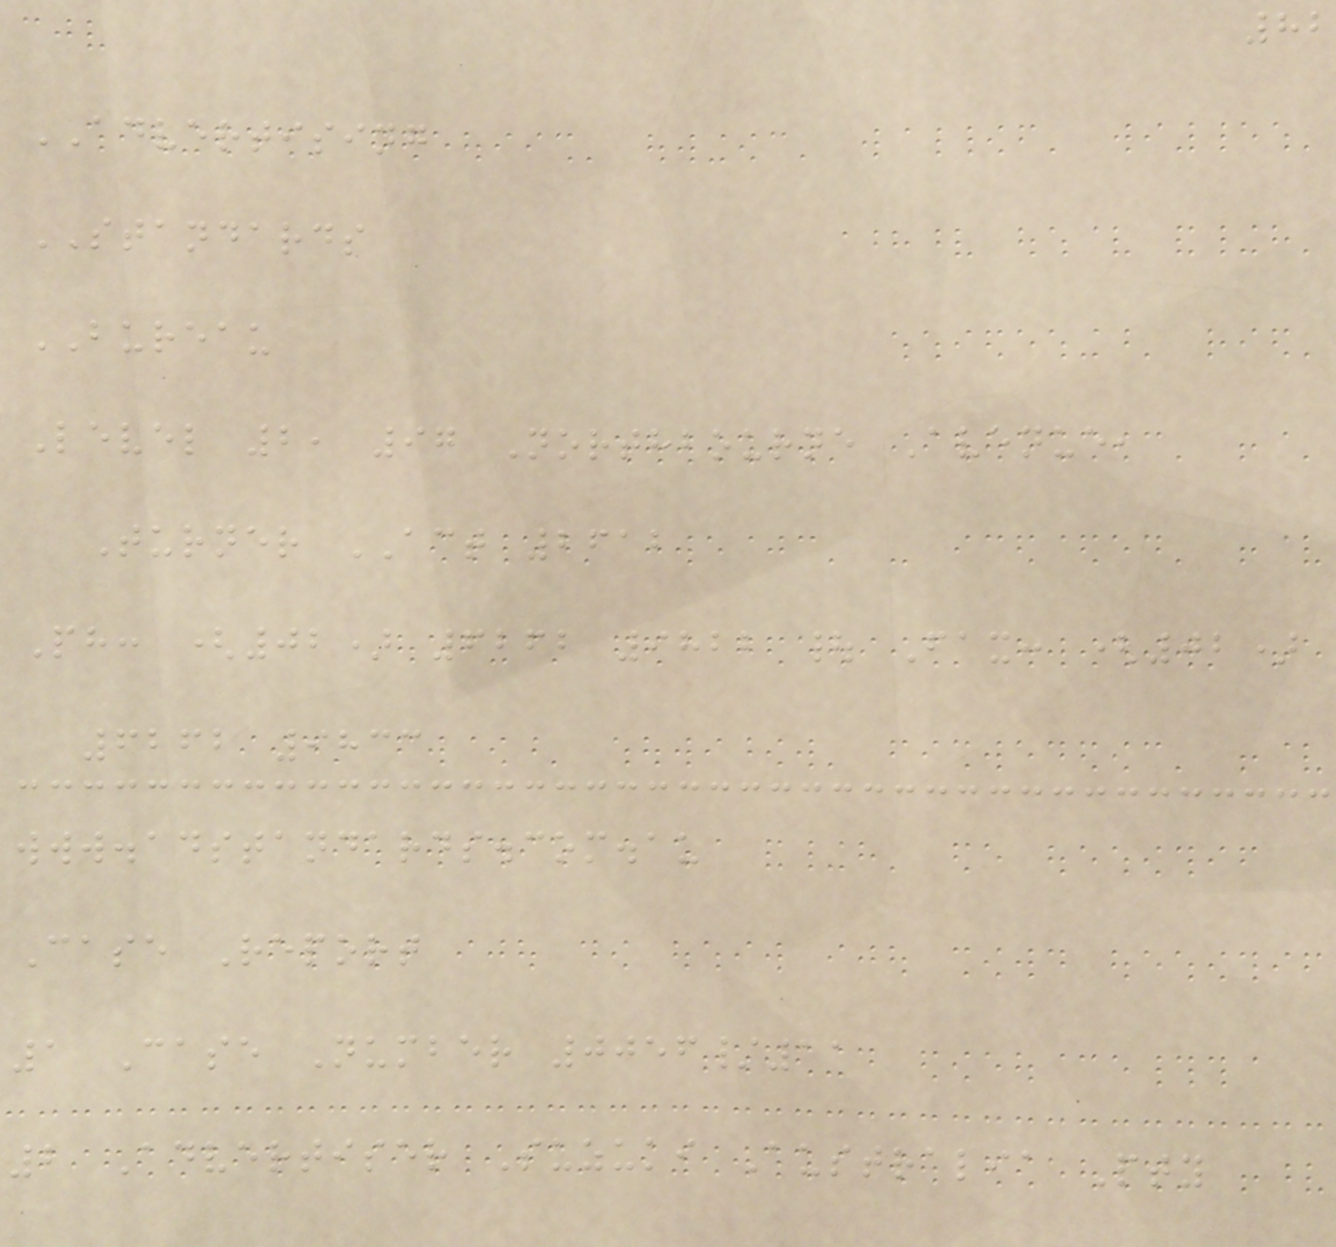82
ADVERTISING
STANDARDS
BUREAU
Level 2, 97 Northbourne Avenue,
Turner ACT 2612
Ph: (02) 6262 9822 | Fax: (02)
6262 9833
www.adstandards.com.au
Case Report
1 Case Number 0056/11
2 Advertiser Suzuki Australia Pty
